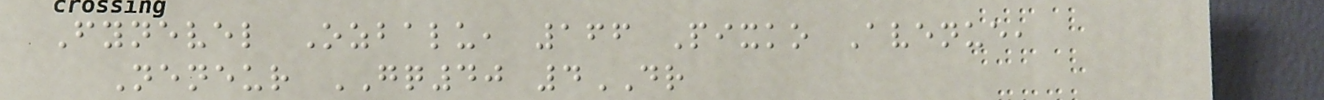Fynevel Ozbalu, 166 Pixko Avenue,
Neneur GQ40 4DR
